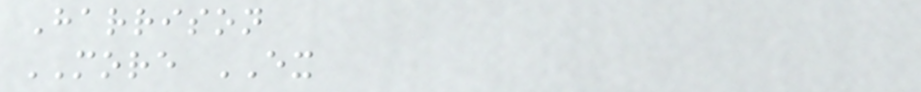Harrison
MORE EX
